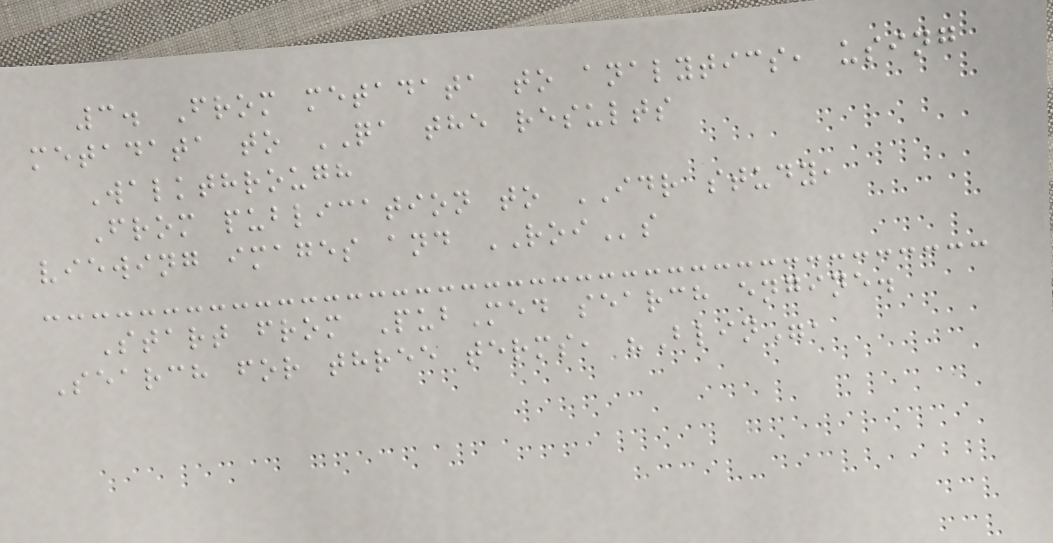3. From metadata to analytics, using
metadata to QA the results
Walkthrough
From publication to IDR study,
viewing images and ROIs
Start from PubMed search engine.
Search for three terms, "Blin",
